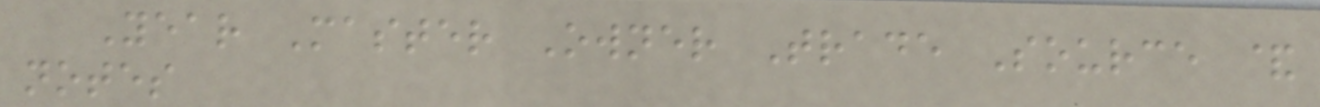Year Master Owner Trade Source &
notes
